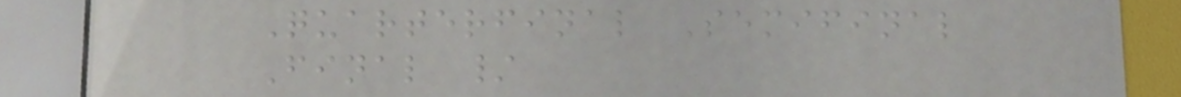Quarterfinal Semifinal
Final /
